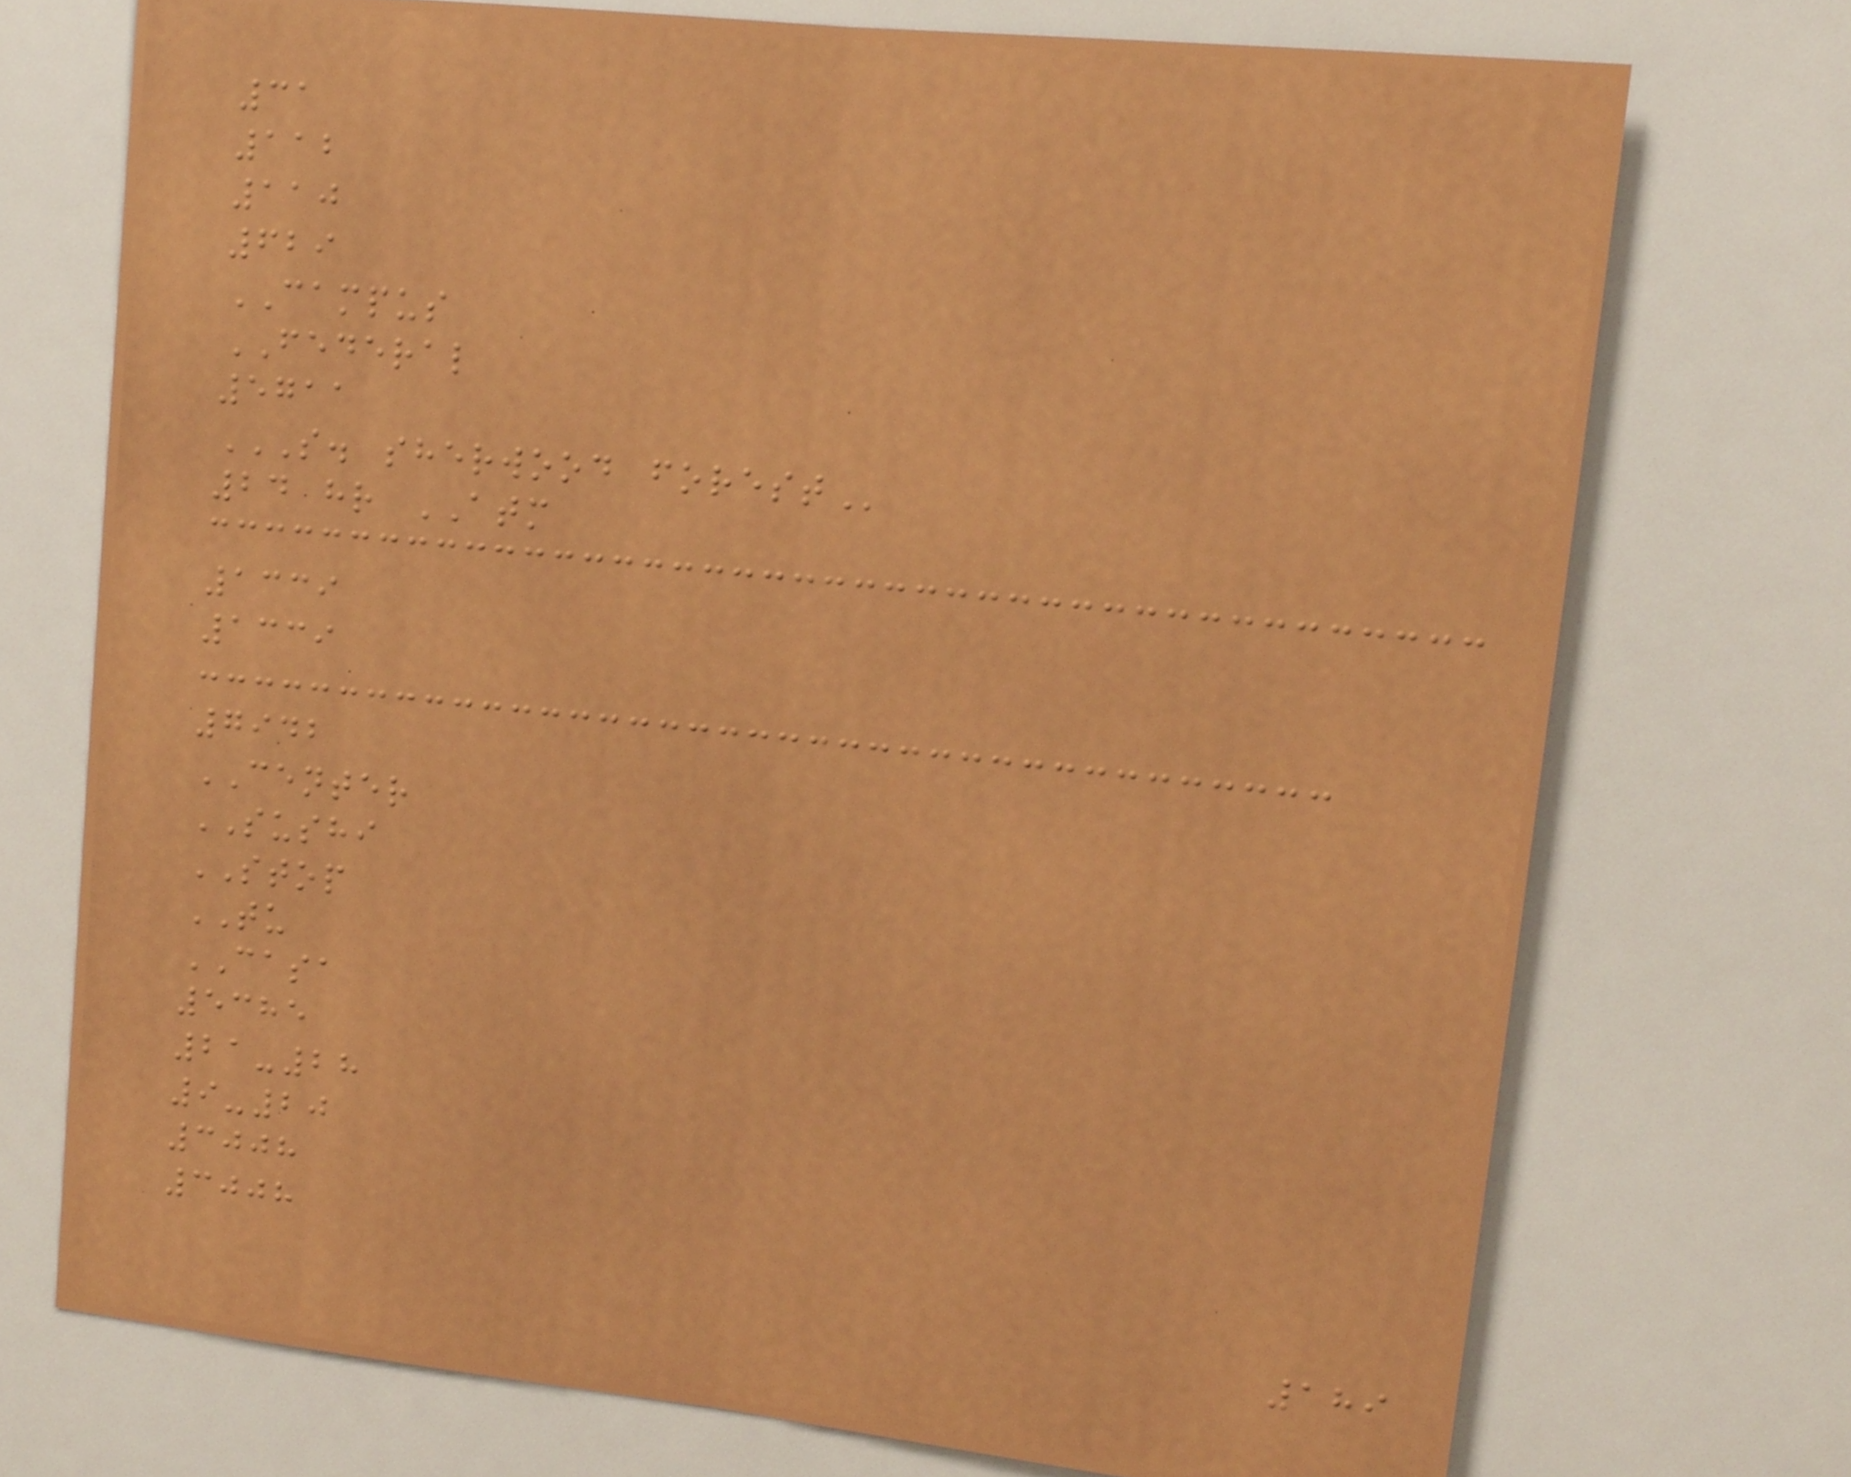31
112
110
629
CAMPUS
FEDERAL
5711
S. SHERWOOD FOREST
24 hr ATM
1339
1339
7942
CENTER
SUSHI
STOP
TU
CASA
5385
21-28
9-20
3008
3008
189
